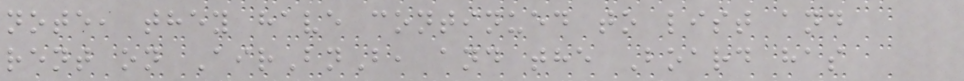note, they have continued to list and
rent on AirBnB, and the Board has
